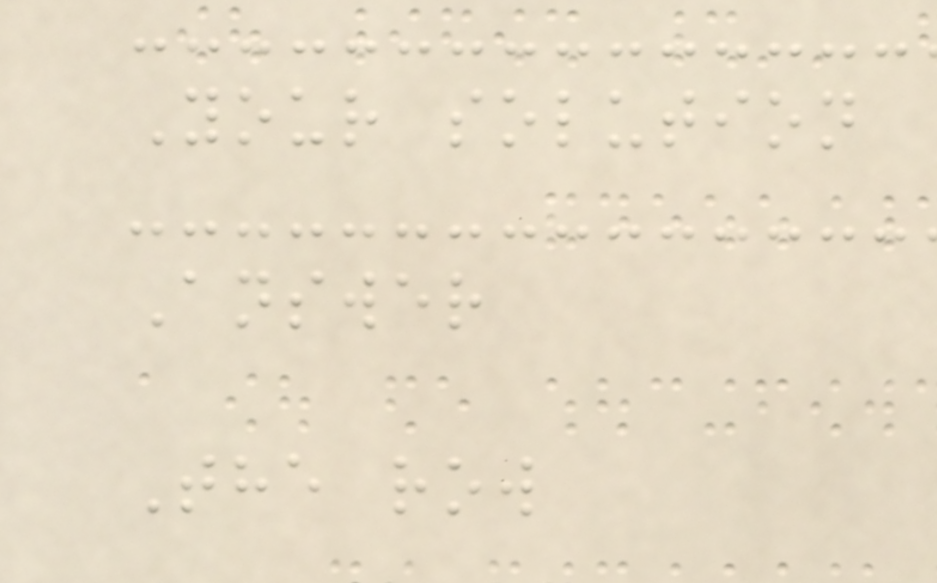Your solution
Answer
The row
